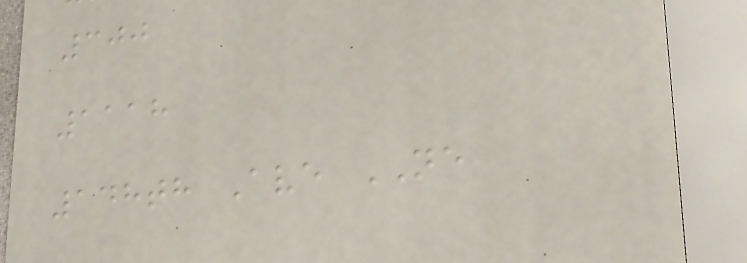300
1118
148th Ave NE
